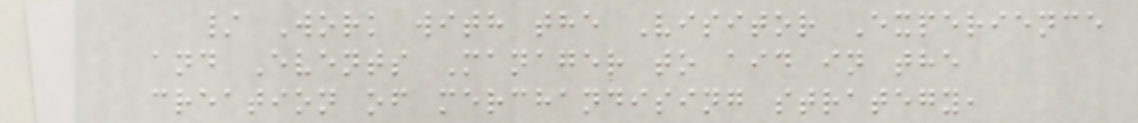/ Work with the Visitor Experience
and Events Manager to aid in the
creation of merchandising strategy,
